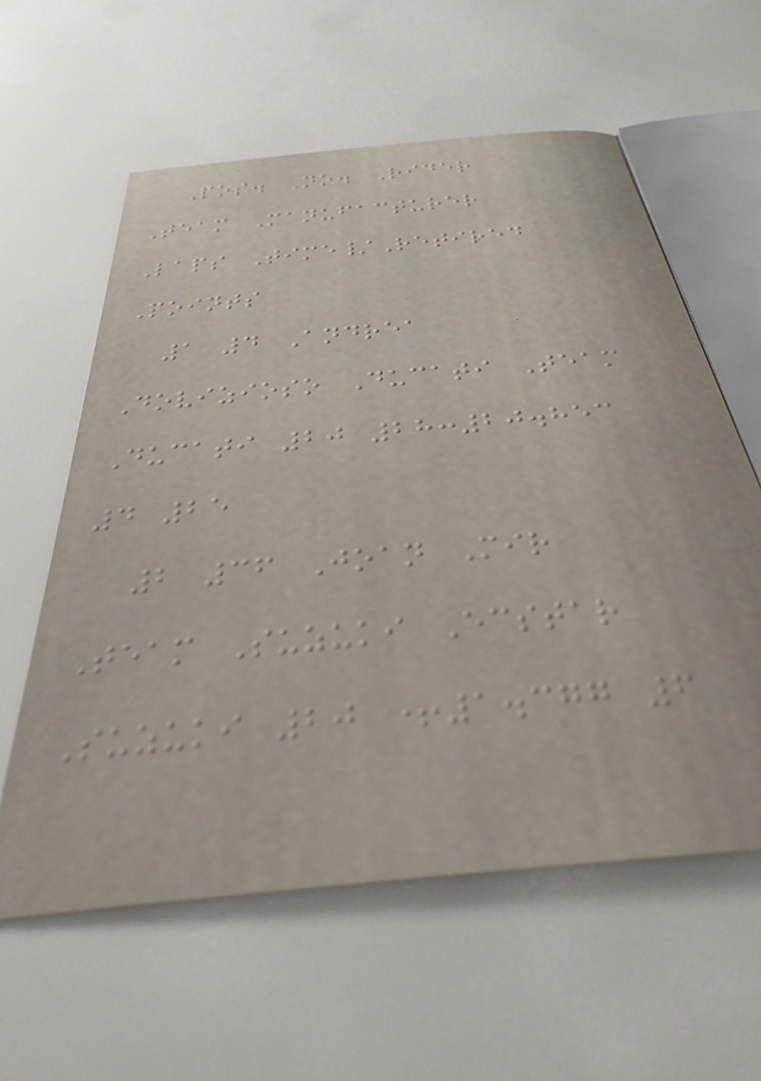Pos. No. Rider
Team Manufacturer
Laps Time/Retired
Points
1 4 Andrea
Dovizioso Ducati Team
Ducati 20 28:20.853
4 25
2 36 Joan Mir
Team Suzuki Ecstar
Suzuki 20 +1.377 6
